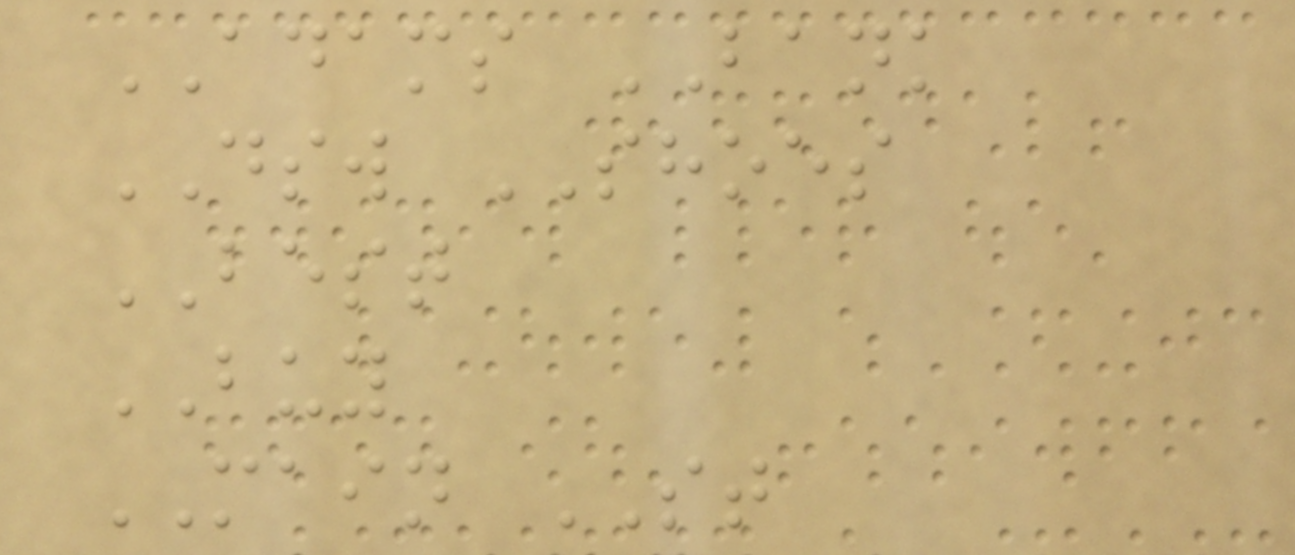ADAMS BANK
DSW SHOES
BEST
BUY
MAIN ST
